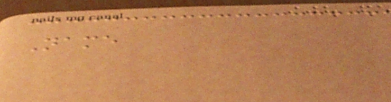Name
